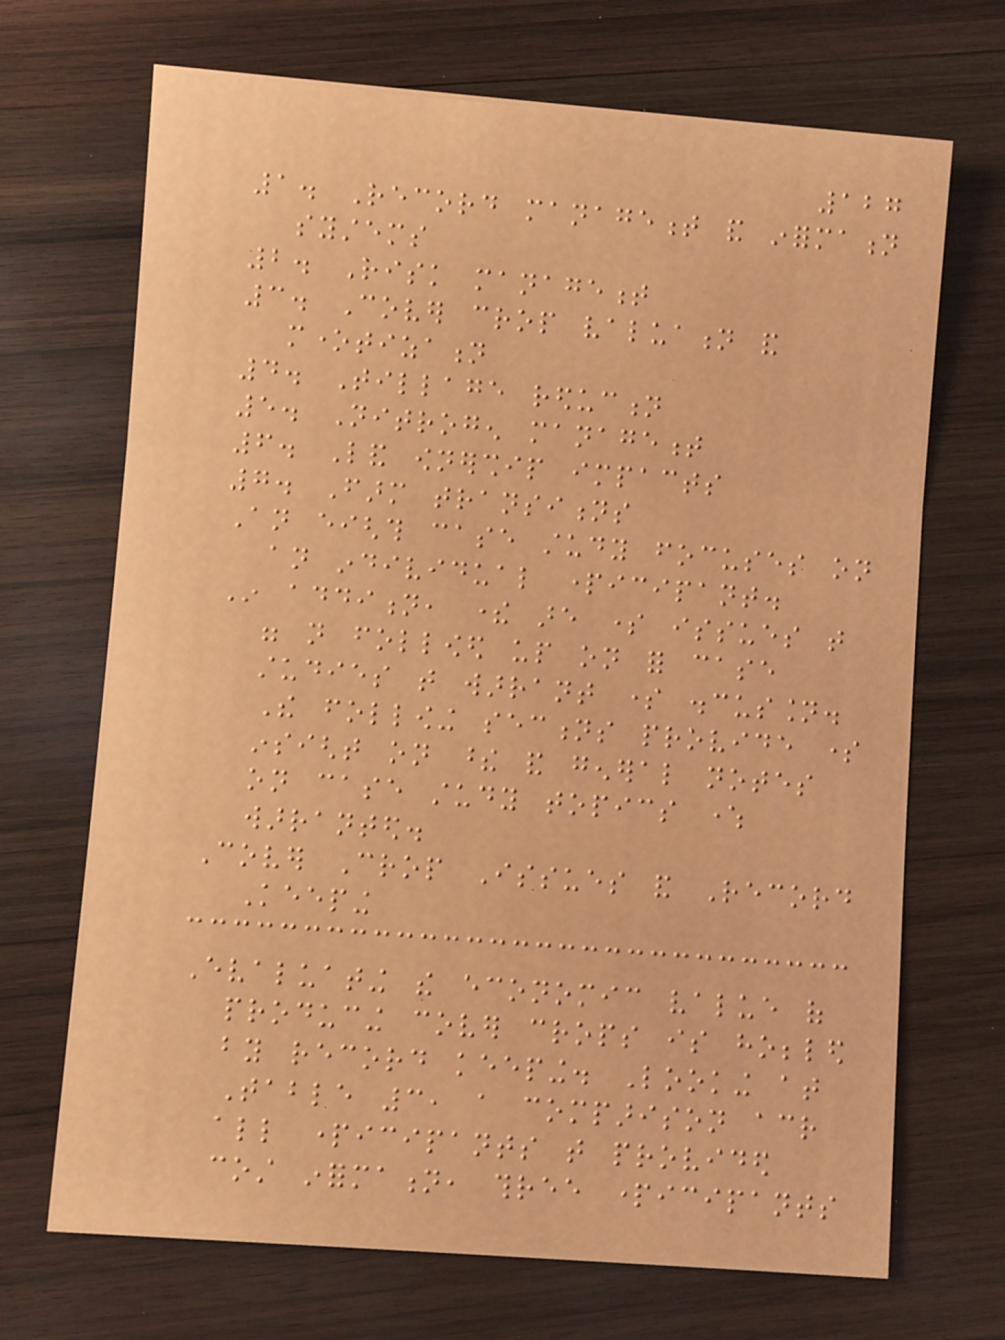127
1. Record management and information
systems
2. Risk management
3. Cover crop valuation and
monetization
4. Tillage reduction
5. Nitrogen management
6. Land ownership impacts
7. Farm transitions
An eighth case study focuses on
an individual participant.
In addition, there are some issues that
were not followed up on for case
studies that warrant some discussion.
The following sections provide some
insight on these and general notes
on case study topics where
warranted.
Cover Crop Issues and Record
Keeping
Evaluating the economic value of
producing cover crops is hobbled
by record keeping. Looking at
Table 3, a comparison across
all participants that provided
cost information, three participants
